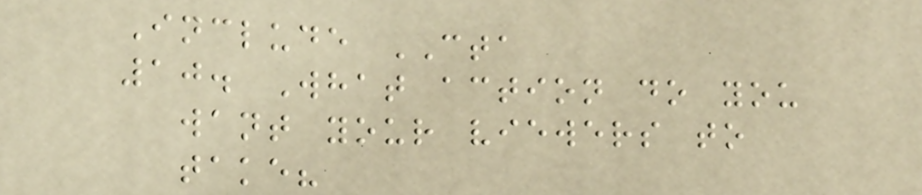Include CTA
10. What action do you
want your viewers to
take?
